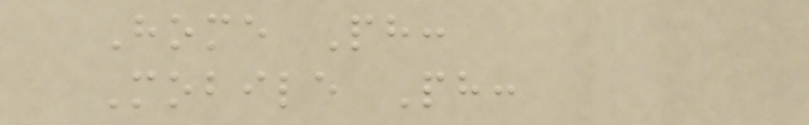Home Ph:
Mobile Ph:
